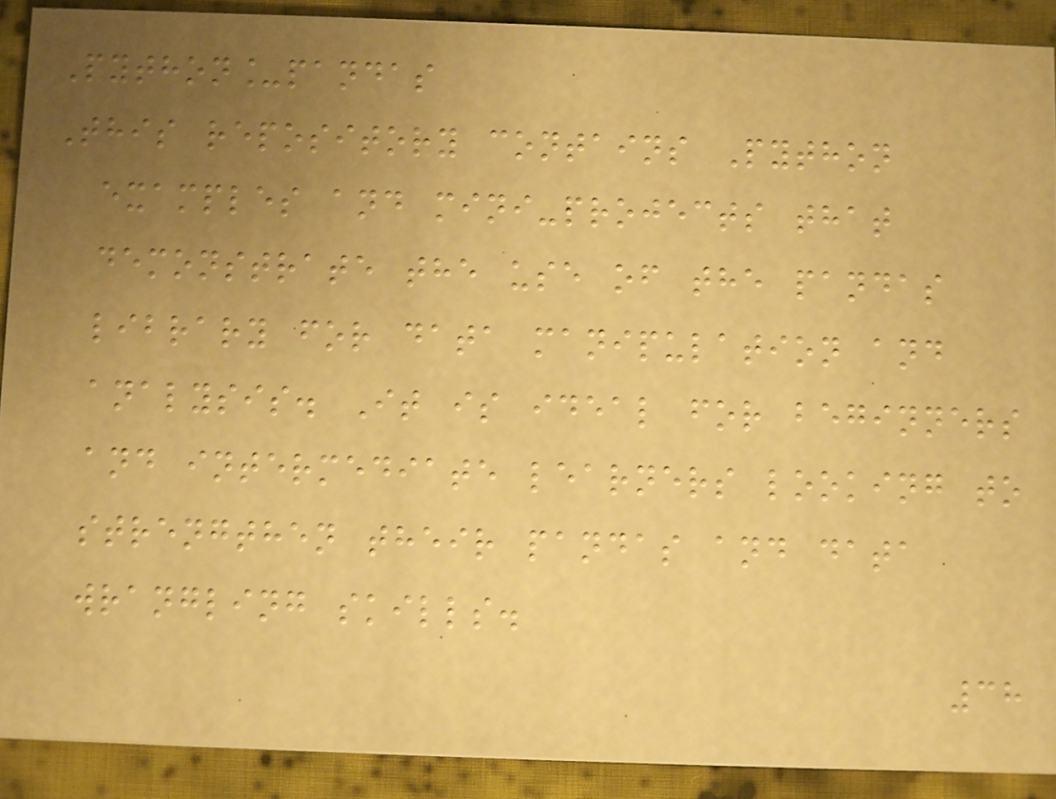Python_pandas
This repository contains Python
examples and mini-projects that
demonstrate the use of the pandas
library for data manipulation and
analysis. It is ideal for beginners
and intermediate learners looking to
strengthen their pandas and data
wrangling skills.
38
